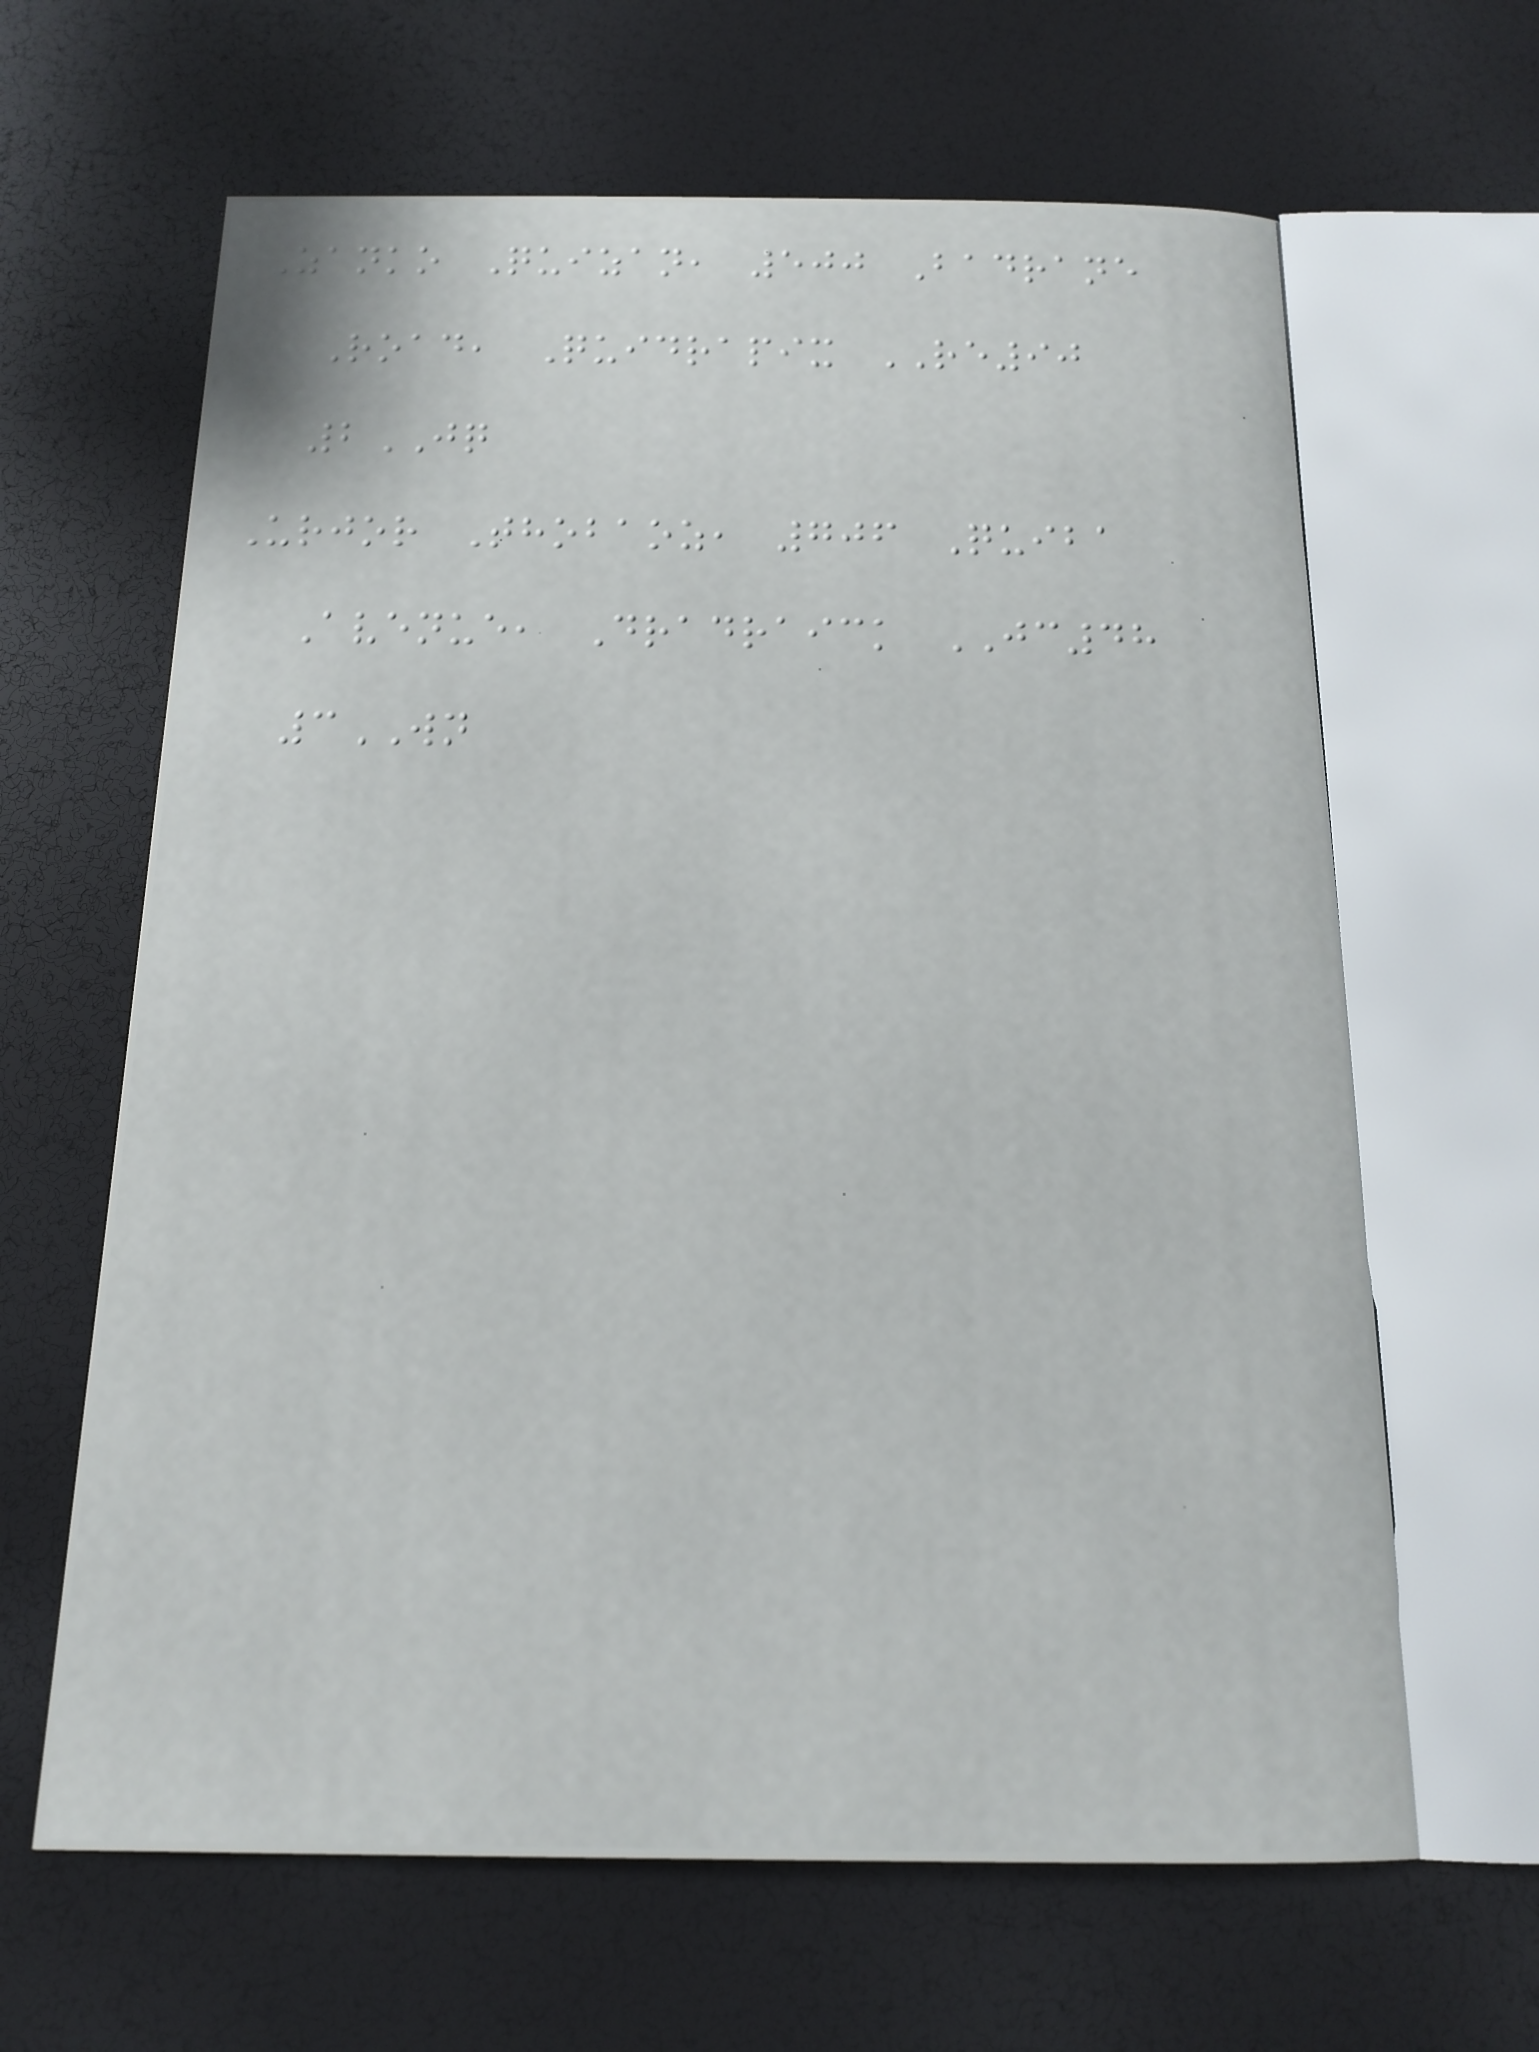Zanko Quizan, 500 Badrane
Road, Quidrapix RE90
2JQ
Urjor Thobaoz, 706 Quiba
Avenue, Dradraick JC48
3WN
